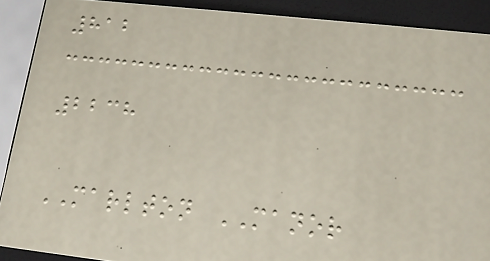812
2238
MARLTON MANOR
